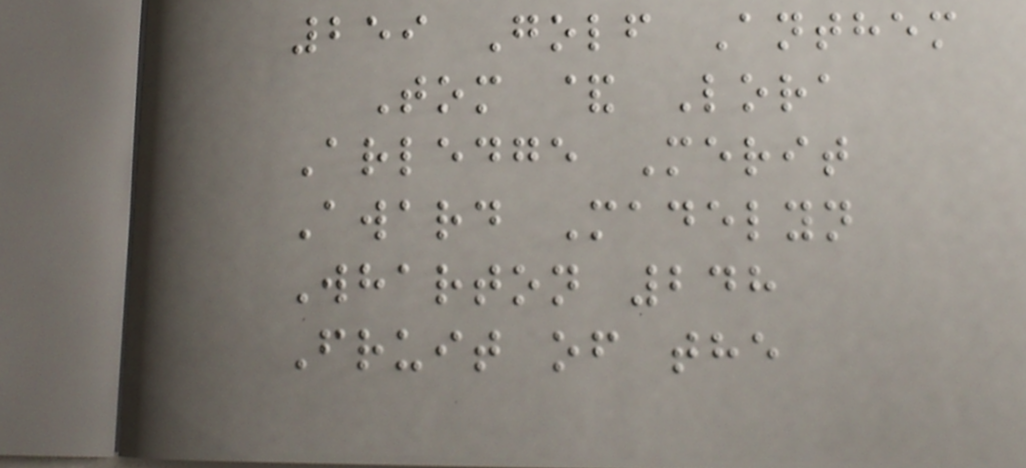259 Golf Anthem
Tom & Lora
Arledge Merit
Award Madelyn
Wharton 248
Fruit of the
